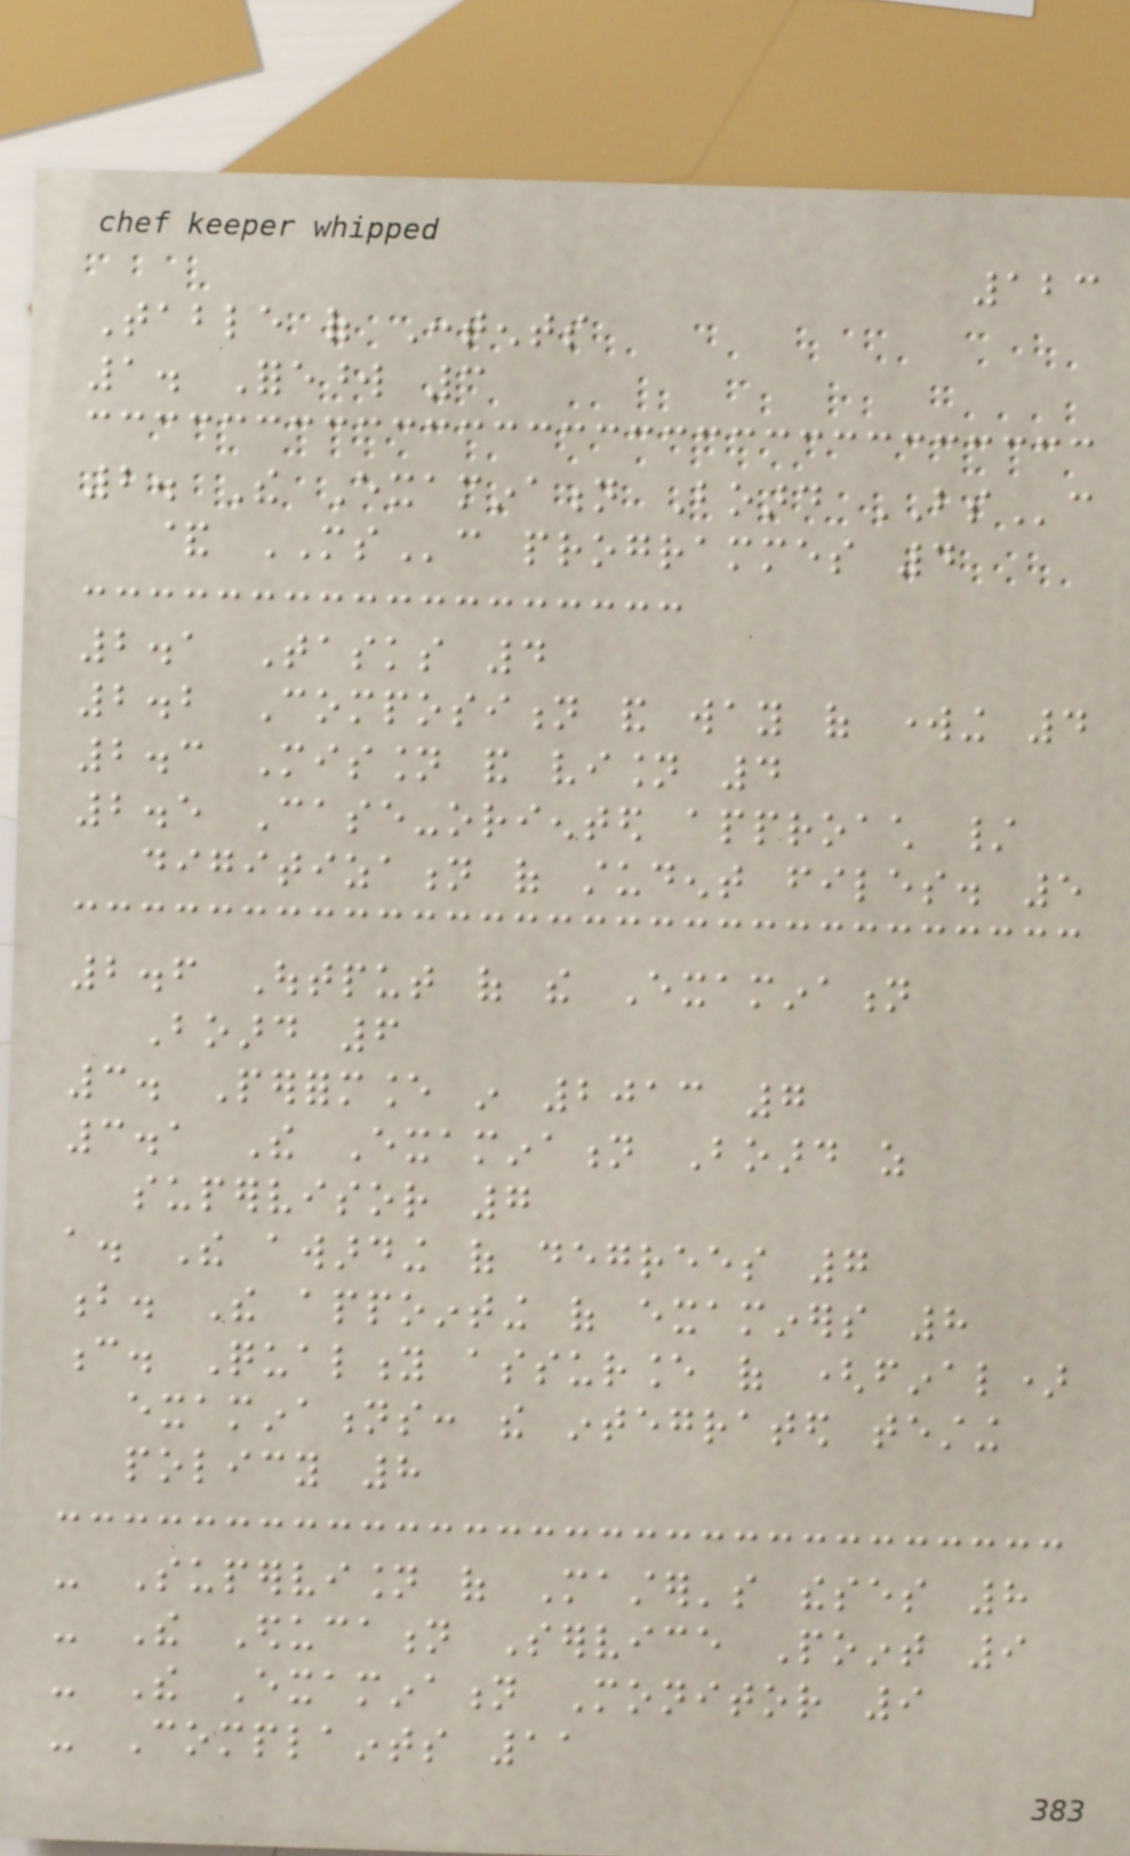123
Table of Contents
1. Foreword 3
2. The Examination Board BSc
& MSc programmes 4
2.1 Tasks 4
2.2 Composition and way of working 4
2.3 Mission and vision 4
2.5 Case-oriented approach /
digitization of student files. 5
2.6 Output of the Examination
Board 6
3. Performance in 2013 7
3.1 The Examination Board as
supervisor 7
a. The awarding of degrees 7
b. The appointing of examiners 8
c. Quality assurance of (final)
examinations: the integrated testing
policy 8
- Supervision of Master's theses 8
- The Education Service Point 9
- The Examination Monitor 9
- Complaints 11
